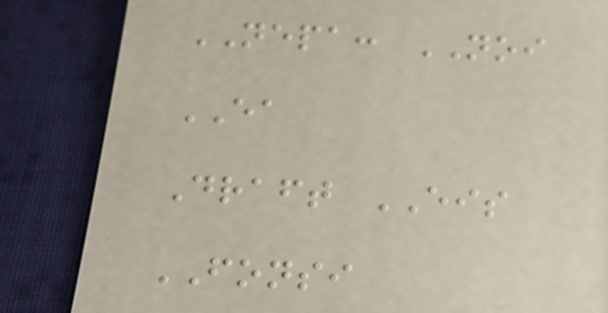NEPA: NOI
EA
Draft EIS
FONSI
